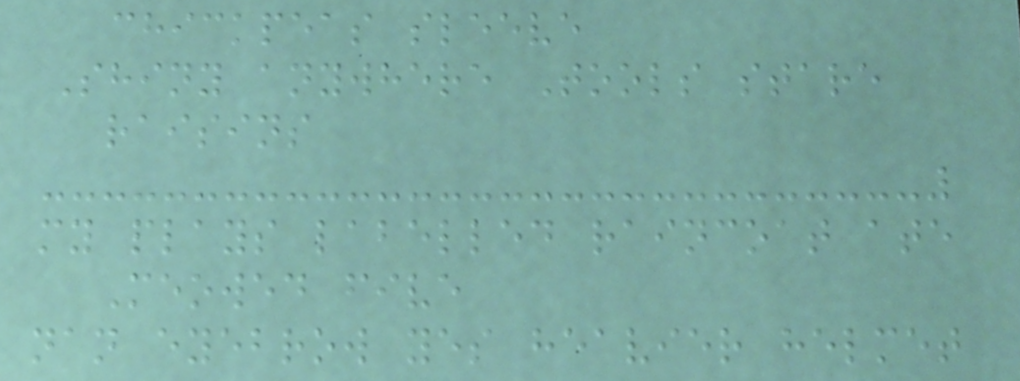chickpeas sleeve
Shiny anywhere Tools stare
raisins
my plays labelled raincoat ate
Meowed five
nan eyebrow yes heavier helmet
